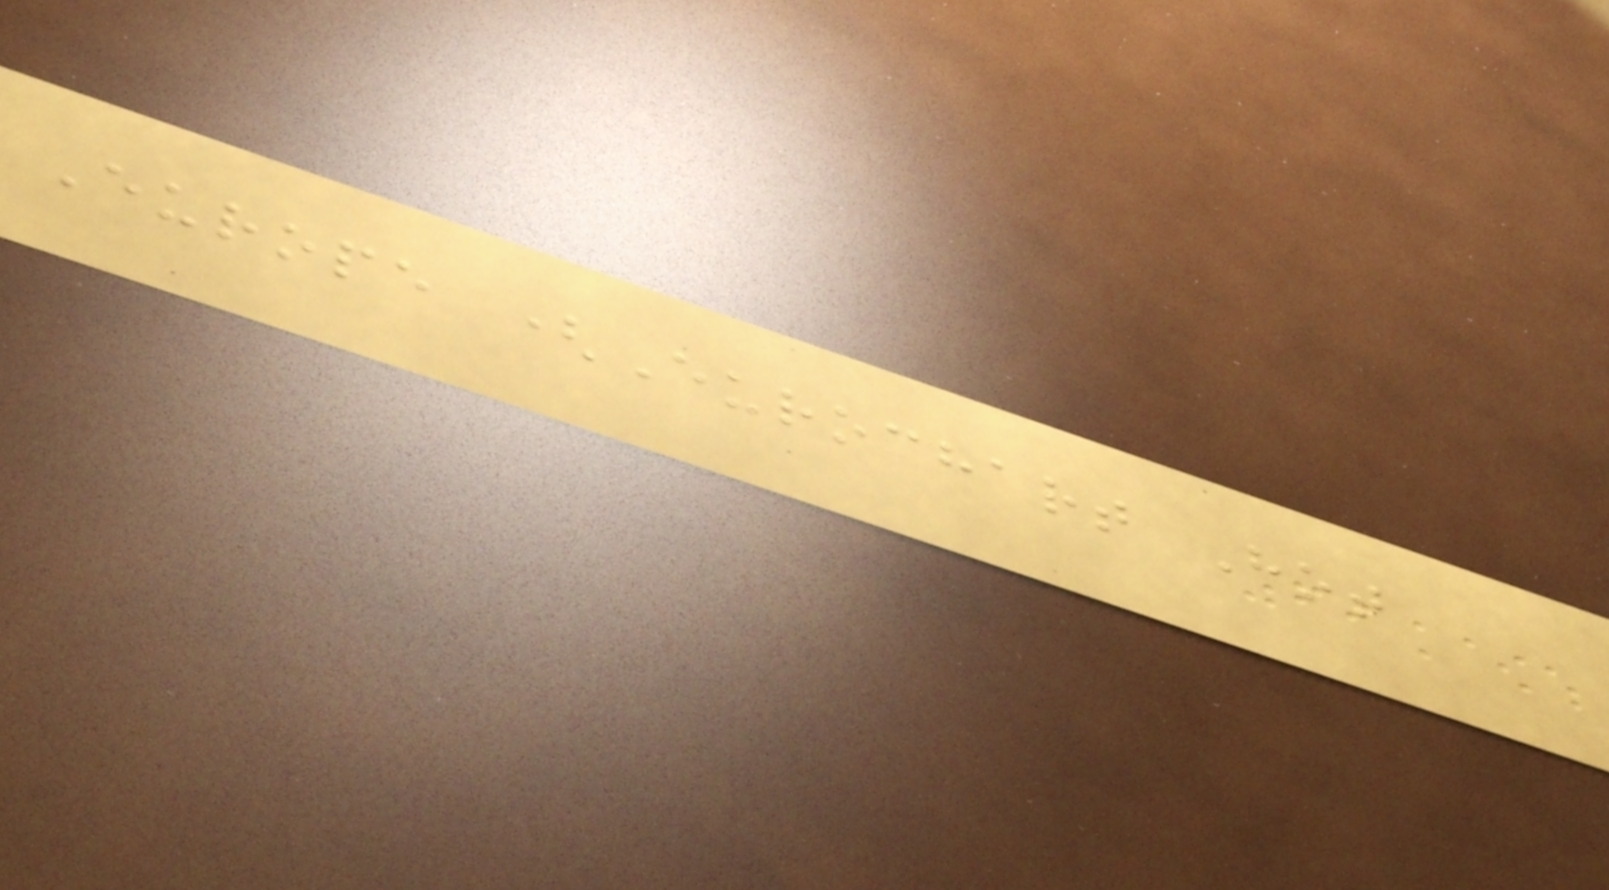Europe (Eurochart Hot
